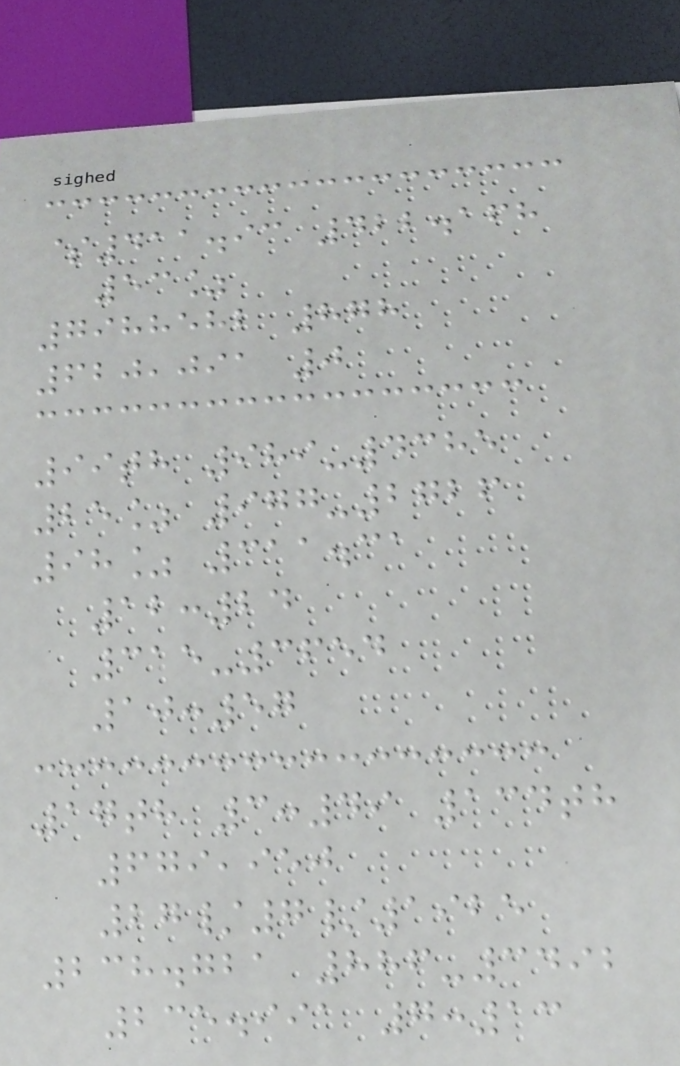$411.93 422.168
53%
7988582 878
620,091 0
99th 989-4385
25% 977-2726
98% 311.31
12:24
315-3654
10:57
17th 3:49 134th
679,950
27/7/1925
238.721 886-3492
235.991 7:13
